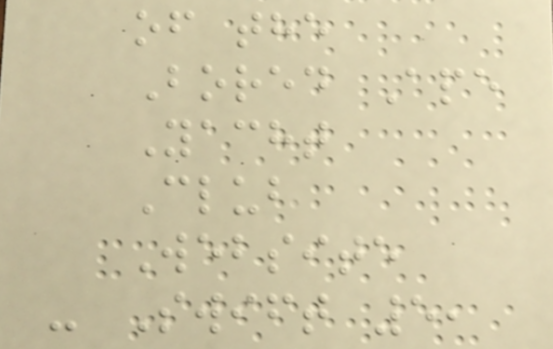of the
Bored Ape
Yacht
Club
Website
- Swift 5,
